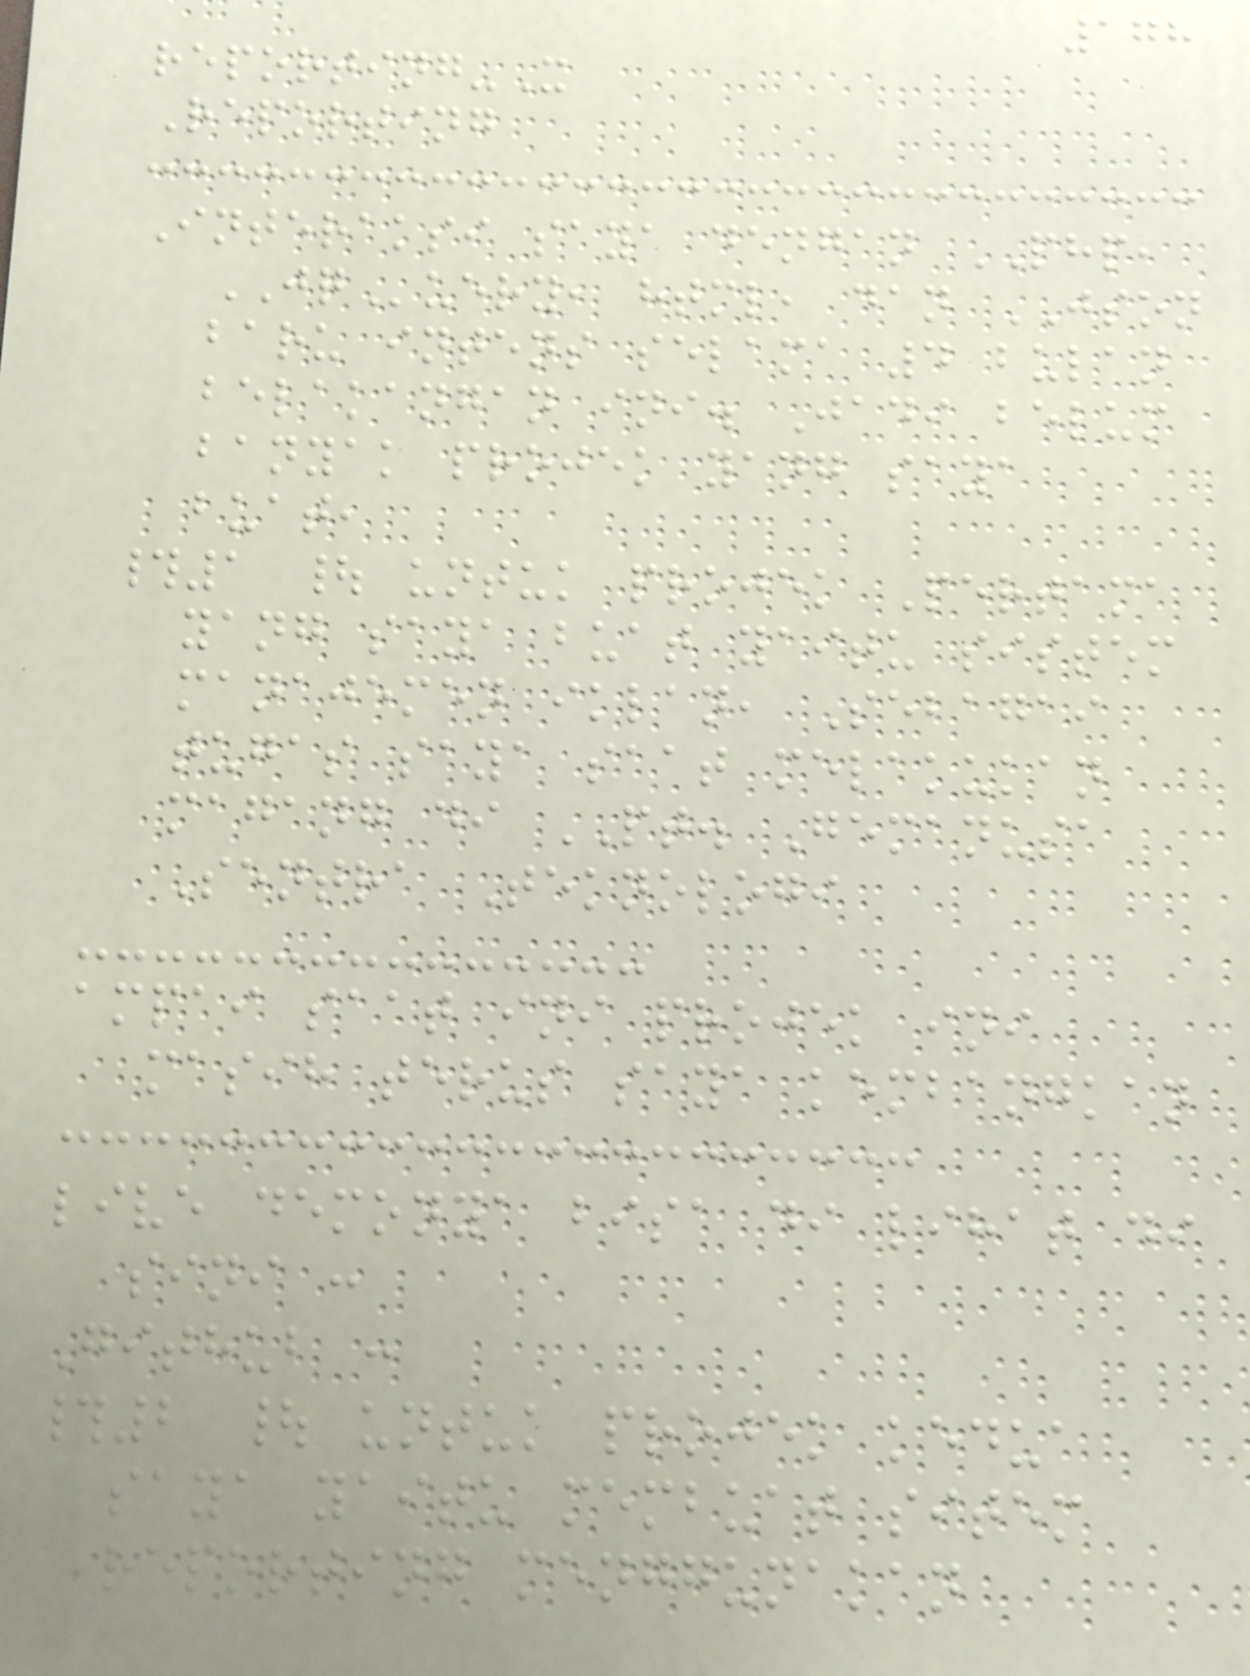178
reporting-X
Reporting
Interaksi saya dengan PHP,
JQuery, html, dan JSON
baru intens selama 4 bulan
belakangan ini. Jadi belum
banyak projek yang saya
buat,
#1 | untuk projek Pertama
yang saya buat yaitu sistem
manajemen iklan, Sebagai
tugas saya saat melakukan
magang di PT. Gemanusa
Sentra Teknologi
ampai saat ini projek ini
masih terus saya kembangkan
live demonya bisa di lihat di
sini :
Github :
#2 | untuk projek kedua
saya yaitu membuat sitem
reporting menggunakan
